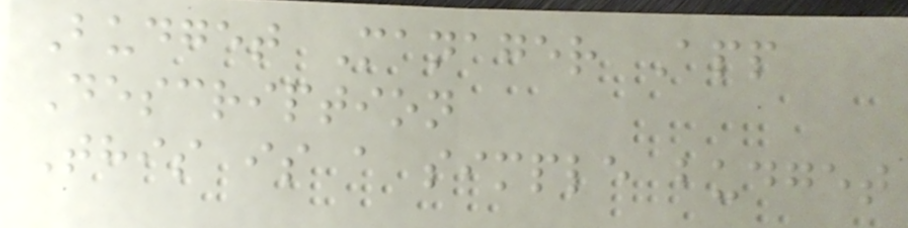Budget Manager App
Description
This is a simple budget
